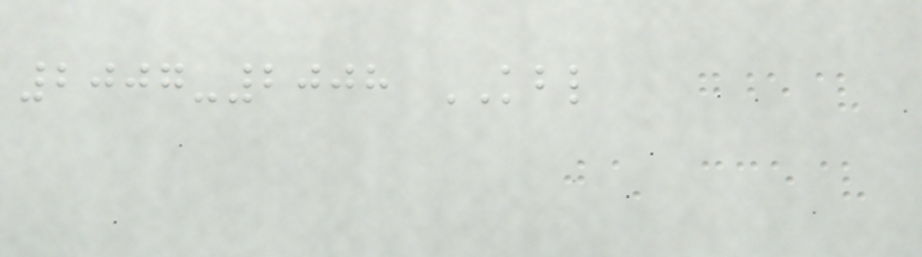2007-2008 KBL
